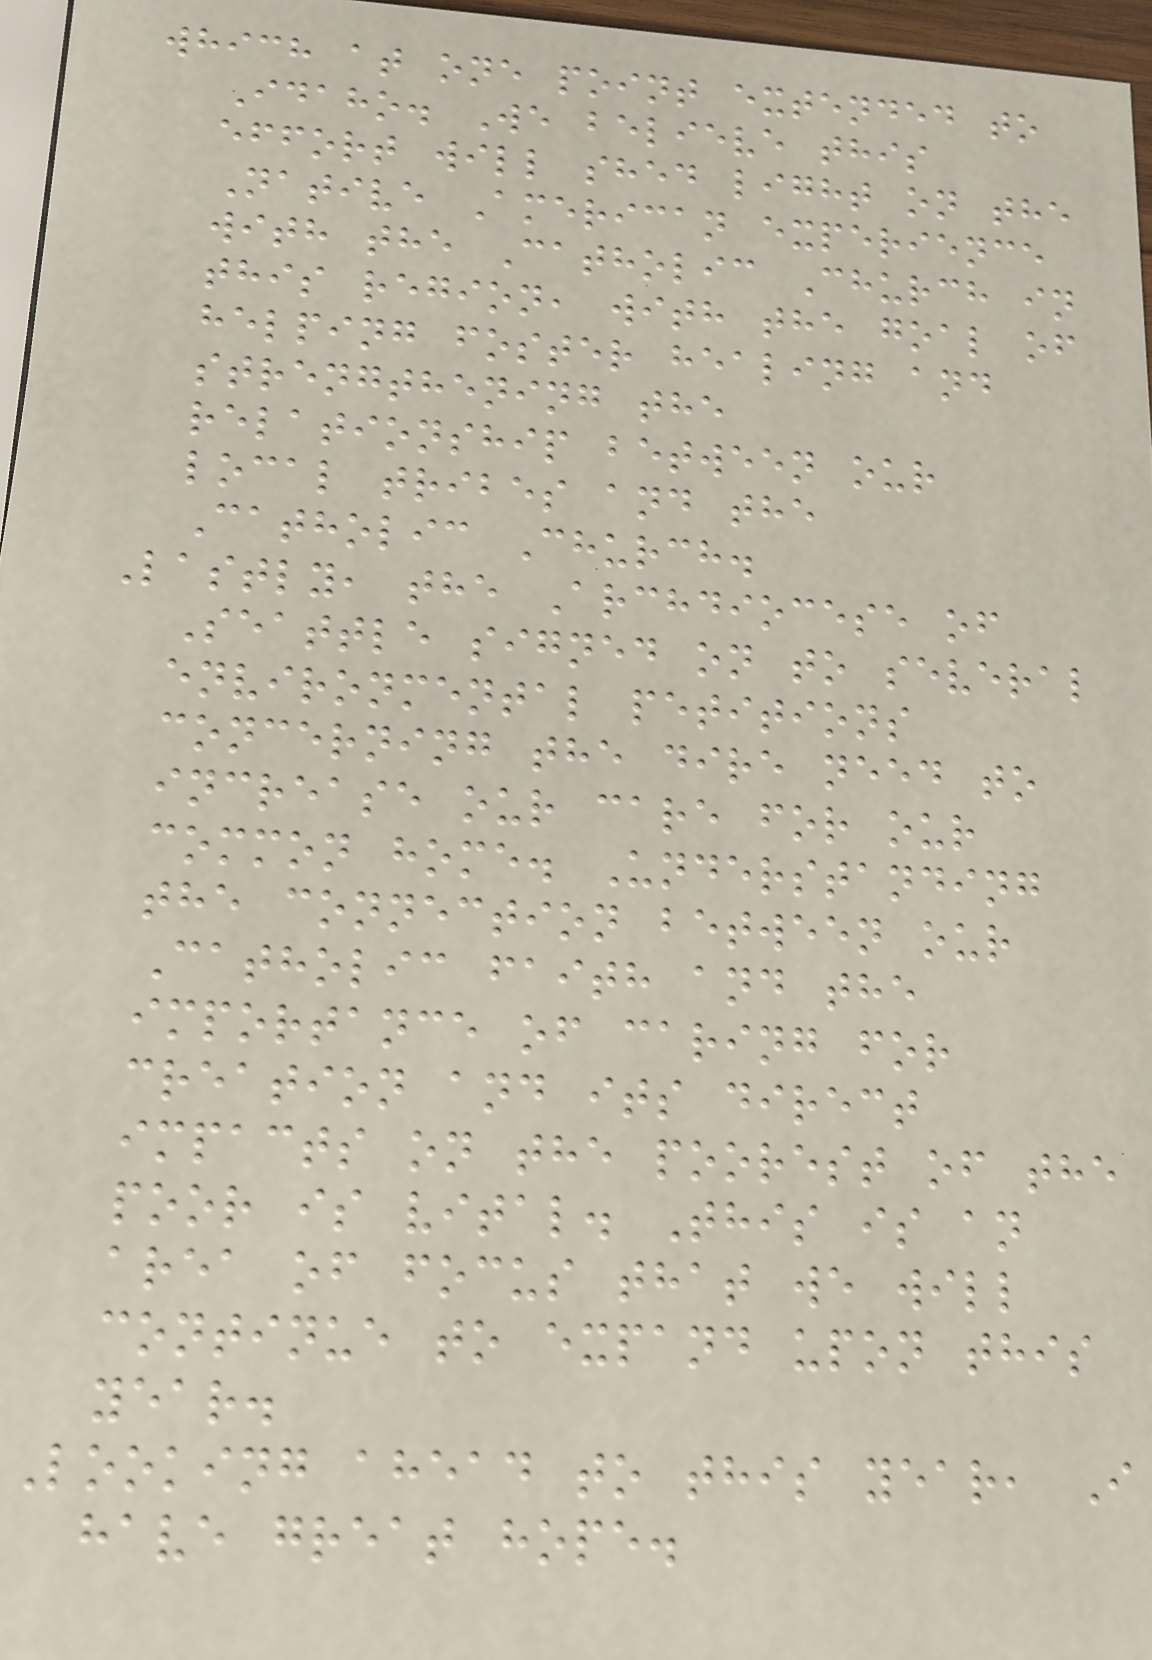which at one point extended to
Idaho. We believe this
effort will shed light on the
Native American experience
with the Catholic Church in
this region, with the goal of
helping foster healing and
strengthening the
relationship between our
local tribes and the
Catholic Church.
Lastly, the Archdiocese of
Seattle signed on to several
environmental petitions
concerning the dire need to
increase our care for our
common home. Understanding
the connection between our
Catholic faith and the
importance of caring for
creation and its direct
impacts on the poorest of the
poor is vital. This is an
area of focus that we will
continue to expand upon this
year.
Looking ahead to this year, I
have great hope.
